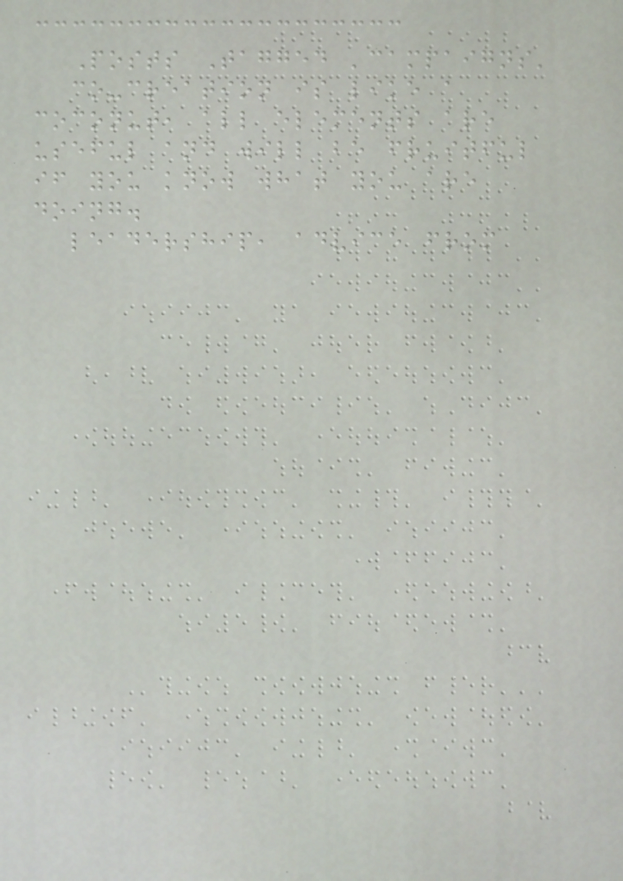Posts Tagged 'campaigns'
co-creation is like a
coconut, all elements are
useful and will be fruitful
if you know what you are
doing.
leadership, advice from
